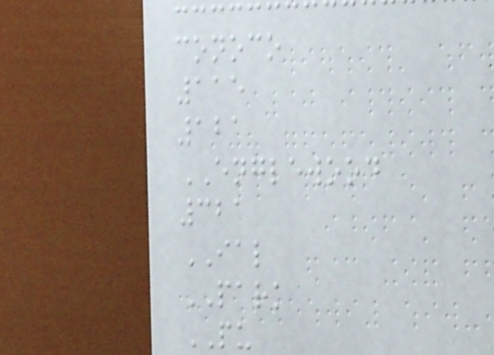conoco
115
121
ENGLEWOOD
321
IAL
PARK
PU
